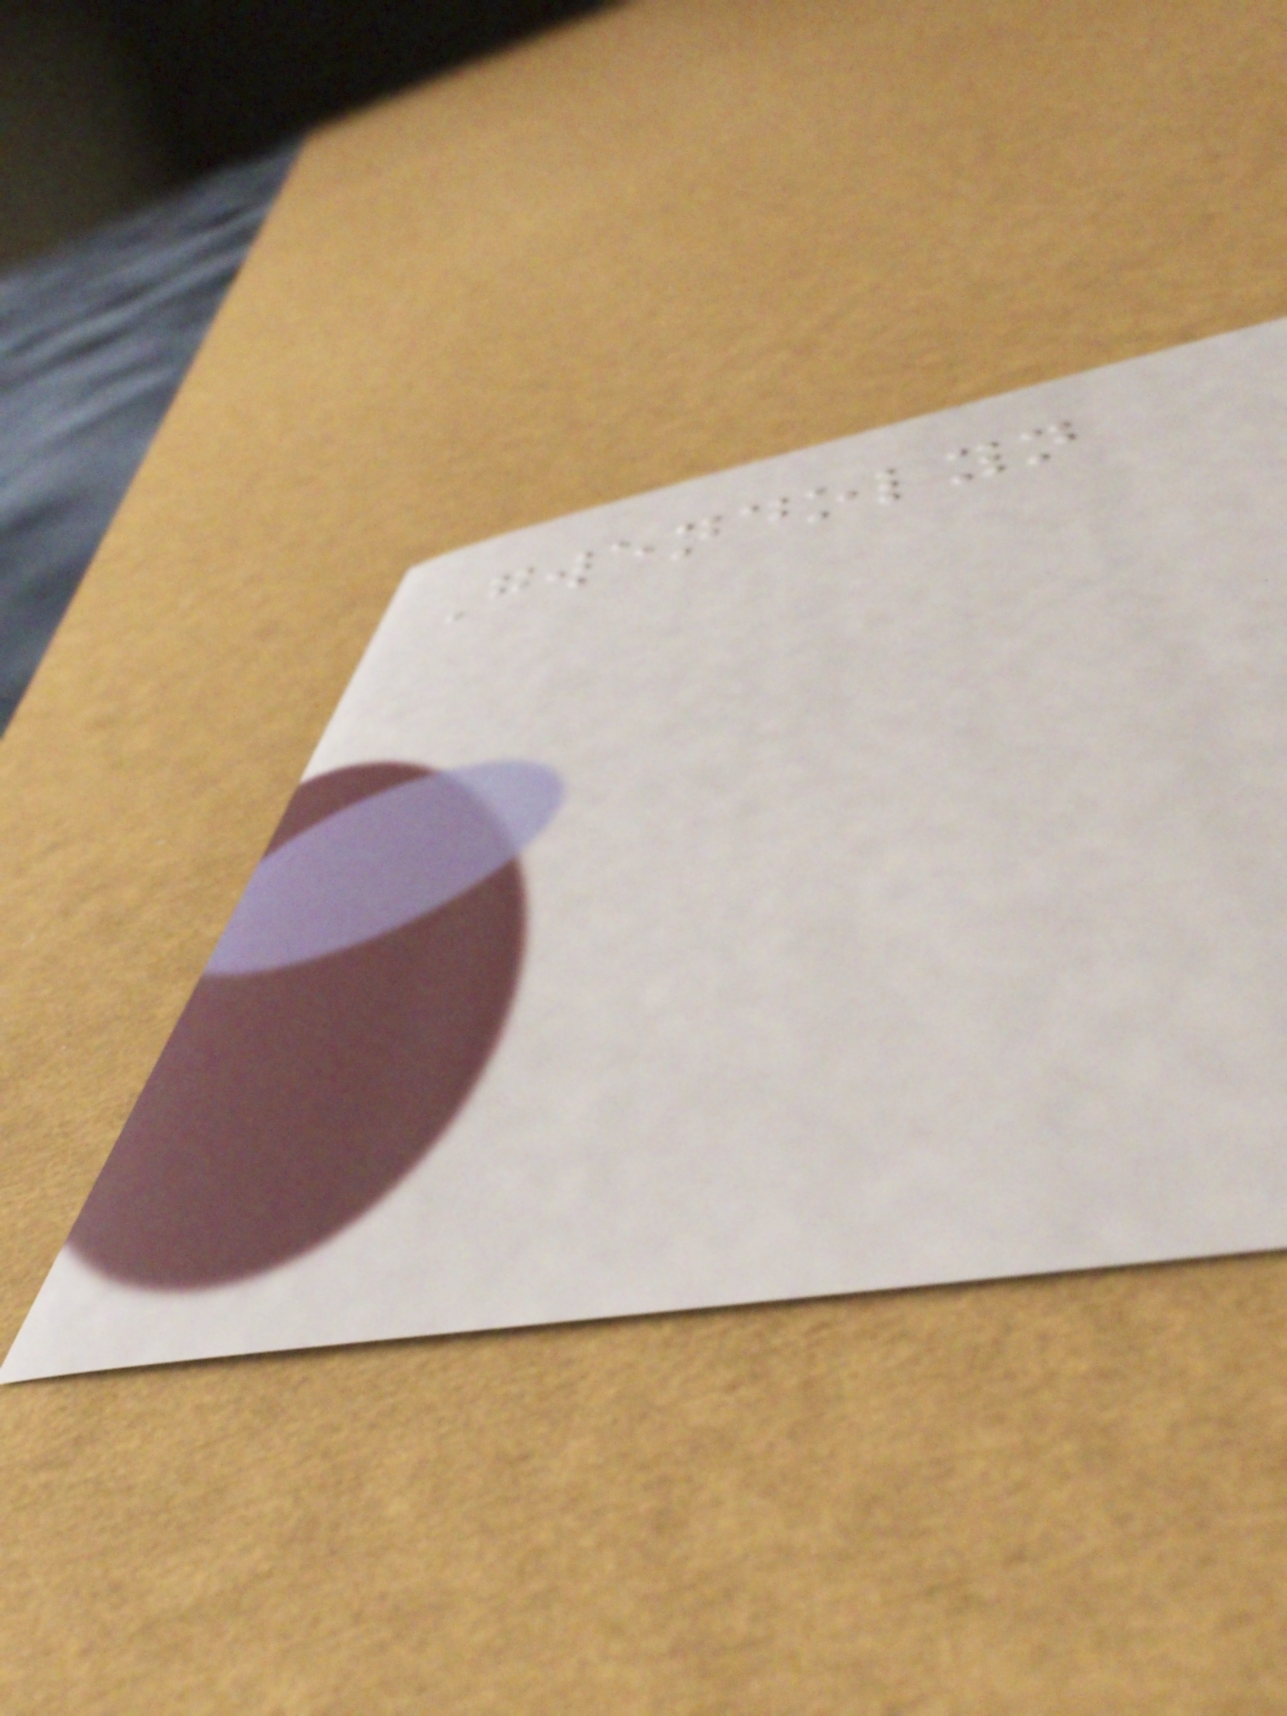Gwendolyn
